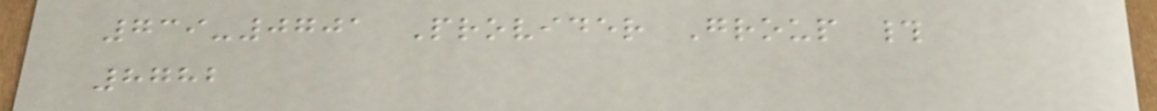739-0701 Provider Group #
8782
